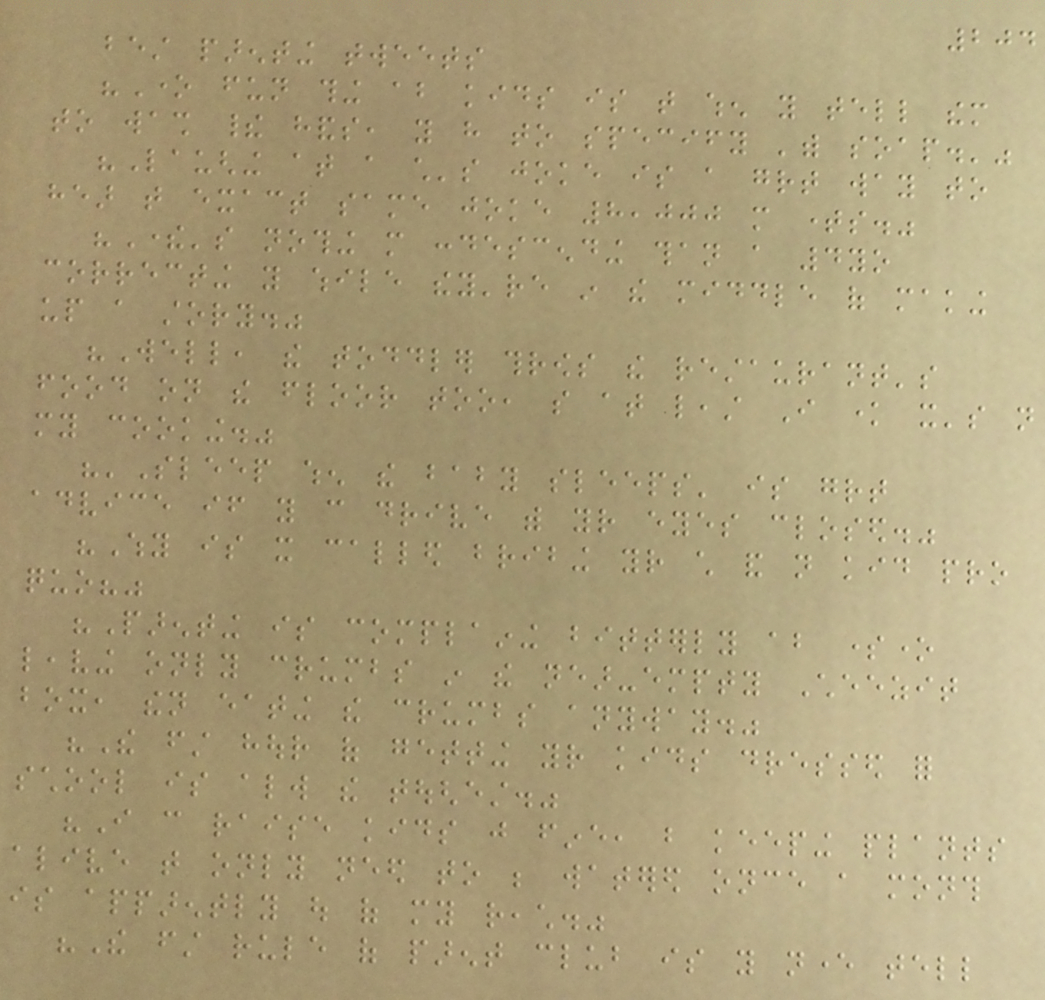204
best parenting tweets
"One fun thing about kids is that when you tell them
to wash their hands, you have to specify 'with soap.'"
"Laughing at a child's joke is a great way to
hear that exact same joke 8,000 more times."
"There's nothing more condescending than a 4yo
correcting you while they're in the middle of making
up a story."
"Well, the toddler throws the restaurant's
food on the floor too, so at least I know it's not
my cooking."
"'Sleep when the baby sleeps' is great
advice if you can drive with your eyes closed."
"Why is it called bribing your child and not kid pro
quo?"
"Parenting is complaining bitterly about someone
leaving only crumbs in the near-empty Cheezit
box, then eating the crumbs anyway."
"The first hour of getting your kids dressed for
school is always the toughest."
"I can raise kids just fine, but keeping plants
alive that only need to be watered once a month
is apparently out of my reach."
"The first rule of parent club is you never tell
